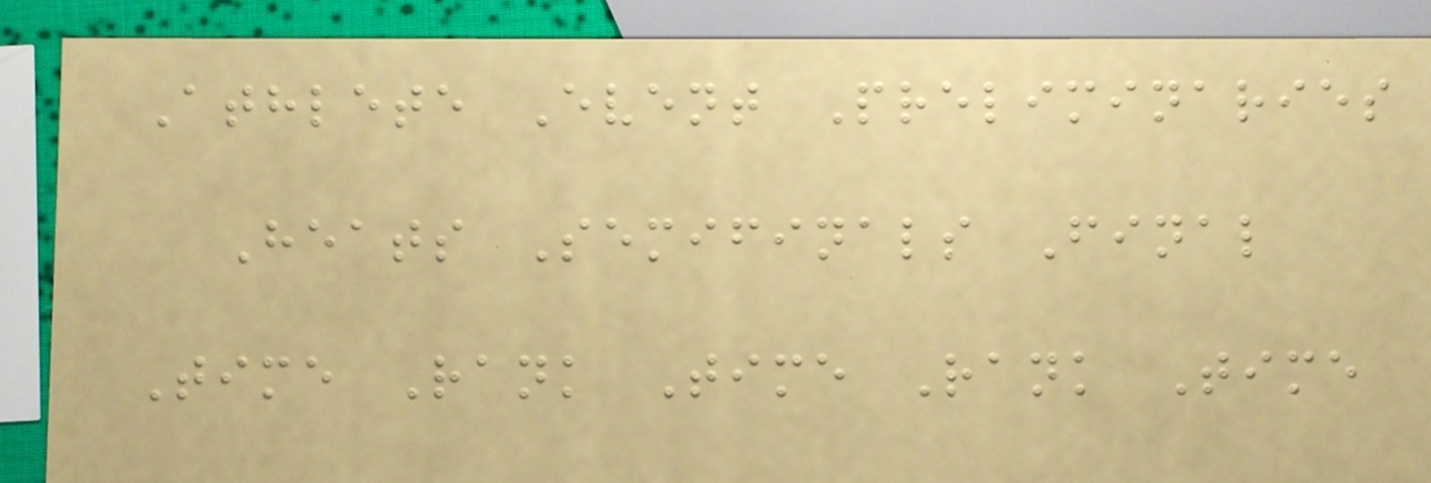Athlete Event Preliminaries
Heats Semifinals Final
Time Rank Time Rank Time
